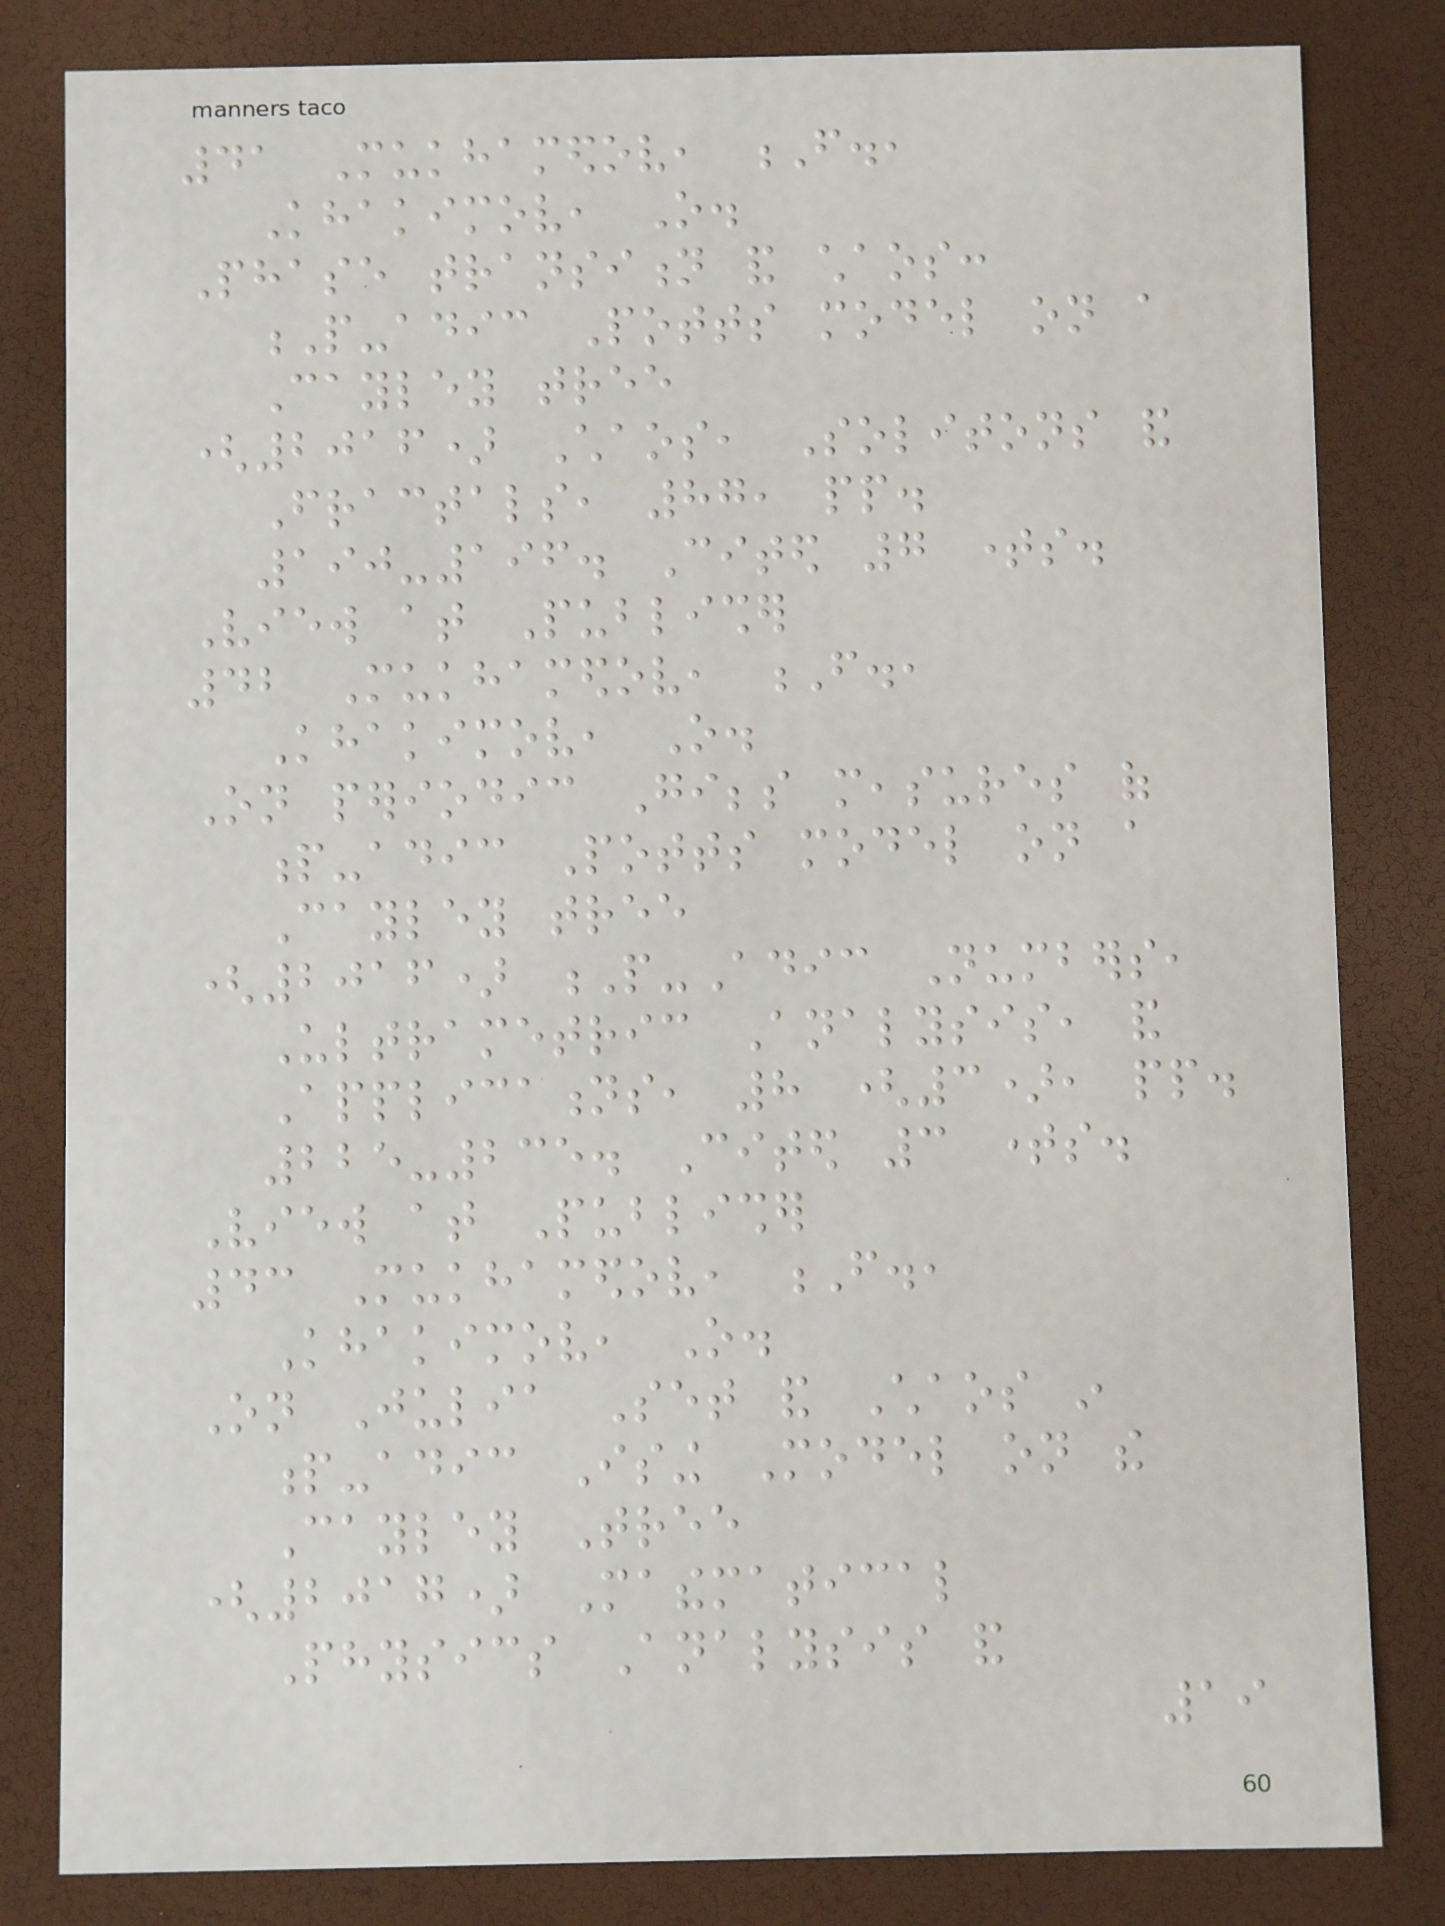41 Mukhamedov, F.,
Khakimov, O.
Phase transition and chaos:
P-adic Potts model on a
Cayley tree
(2016) Chaos, Solitons and
Fractals, 87, pp.
190-196. Cited 7 times.
View at Publisher
42 Mukhamedov, F.,
Khakimov, O.
On periodic Gibbs measures of
p-adic Potts model on a
Cayley tree
(2016) P-Adic Numbers,
Ultrametric Analysis, and
Applications, 8 (3), pp.
225-235. Cited 3 times.
View at Publisher
43 Mukhamedov, F.,
Khakimov, O.
On Julia Set and Chaos in
p-adic Ising Model on the
Cayley Tree
(2017) Mathematical
Physics Analysis and
19
